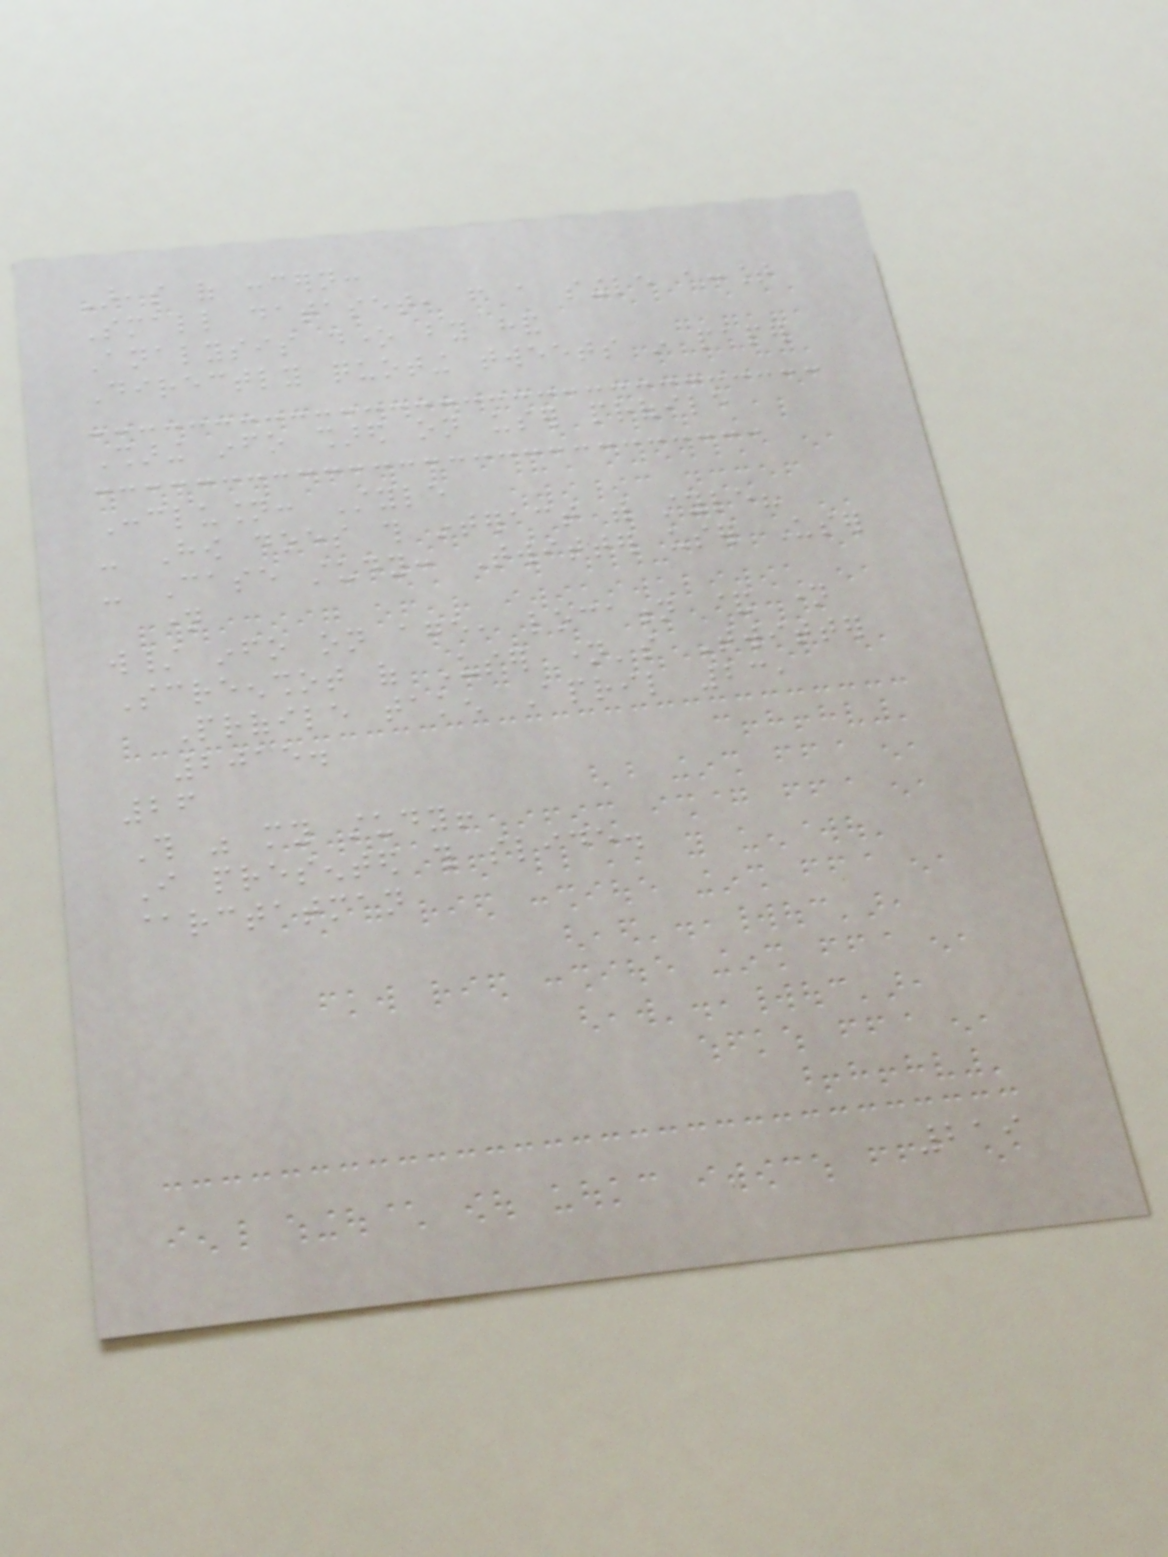Areas of concern:
Small dataset, from a single account
Analysis done by hand
Directly quoting tweets in paper
Sharing info shared on user profile
Conclusion: Style
- How does this interact with style?
- Case study: Twitter user User
name
w/ info on age, location & name
Screenshot of User name's Twitter
Profile taken April 23,
2015.
26
This was my study!
I presented this slide.
@rctatman
219
